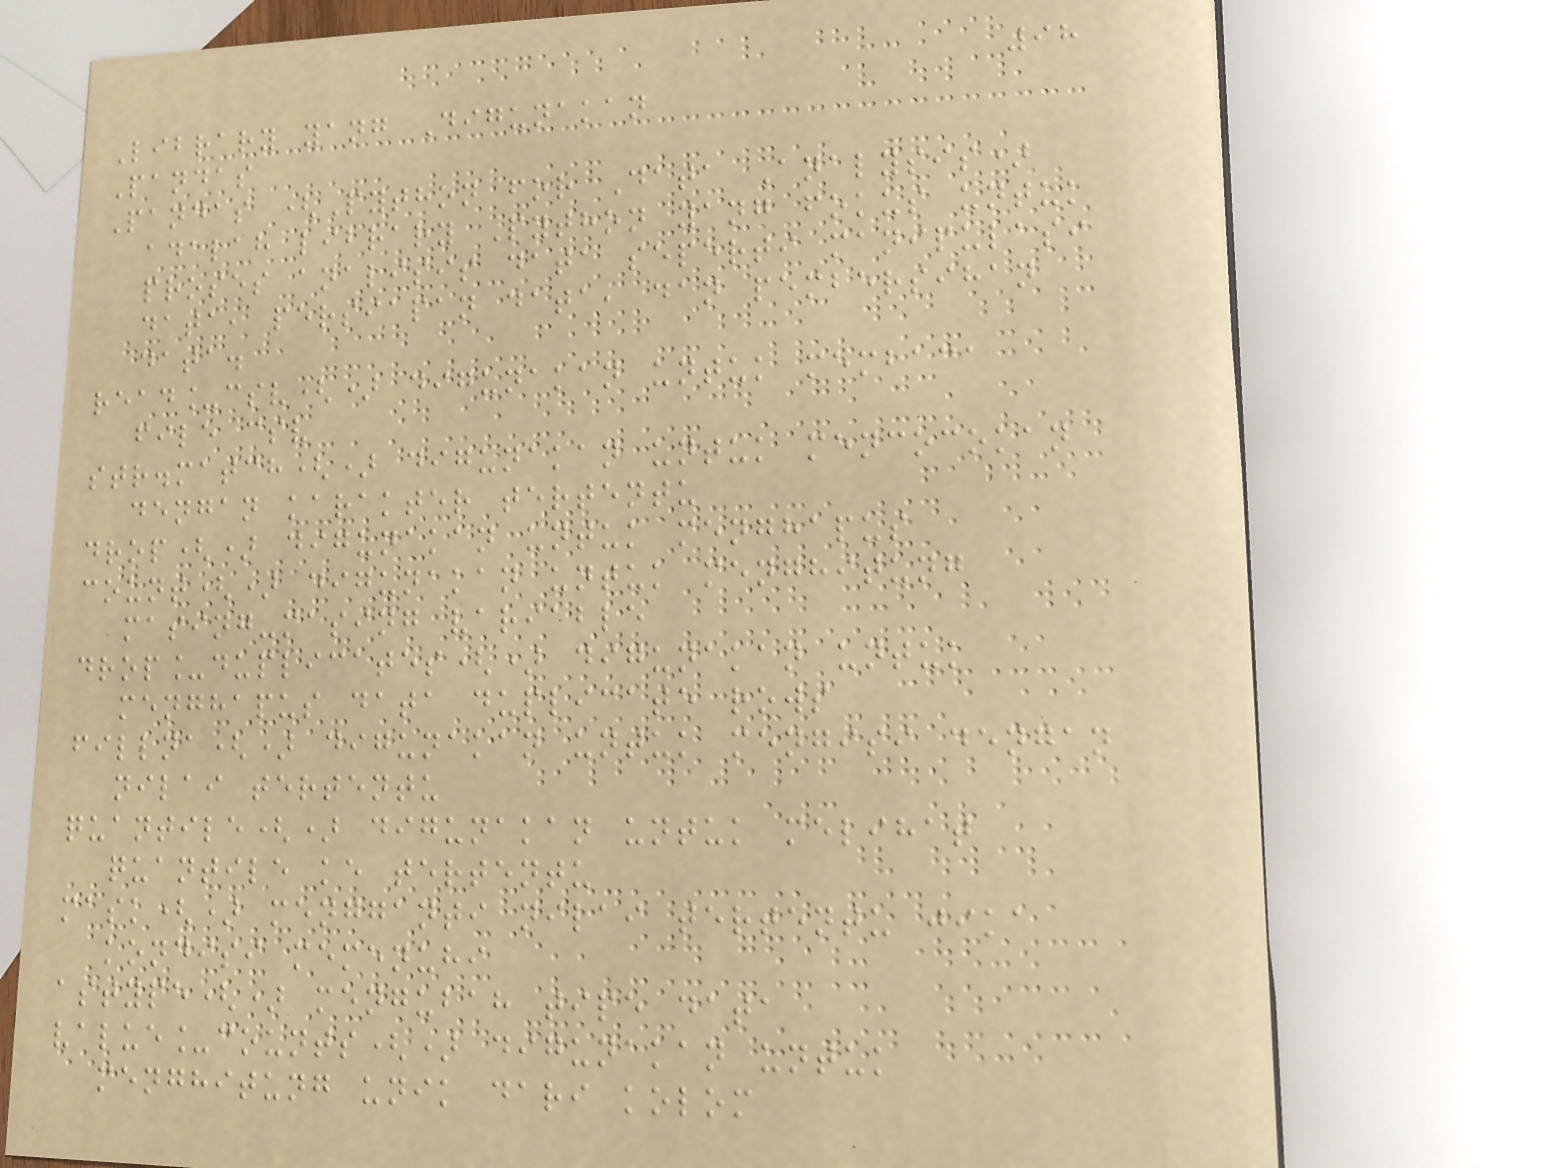98
Library yang Digunakan
Pandas
Pandas (Python for Data Analysis)
adalah library Python yang fokus untuk
proses analisis data seperti manipulasi
data, persiapan data, dan pembersihan
data.
read_csv() digunakan untuk membaca
file csv
str.match() digunakan untuk mencocokan
dengan karakter tertentu
drop() digunakan untuk menghapus
count() digunakan untuk menghitung
masing-masing variable
drop_duplicates() digunakan untuk
menghapus data duplicate rows
fillna() digunakan untuk mengisi dengan
nilai tertentu
quantile() digunakan untuk melihat
quantile ke tertentu
mask() mengganti nilai tertentu jika
kondisi memenuhi
astype() mengubah tipe data
value_counts() digunakan untuk
menghitung unik dari kolom
